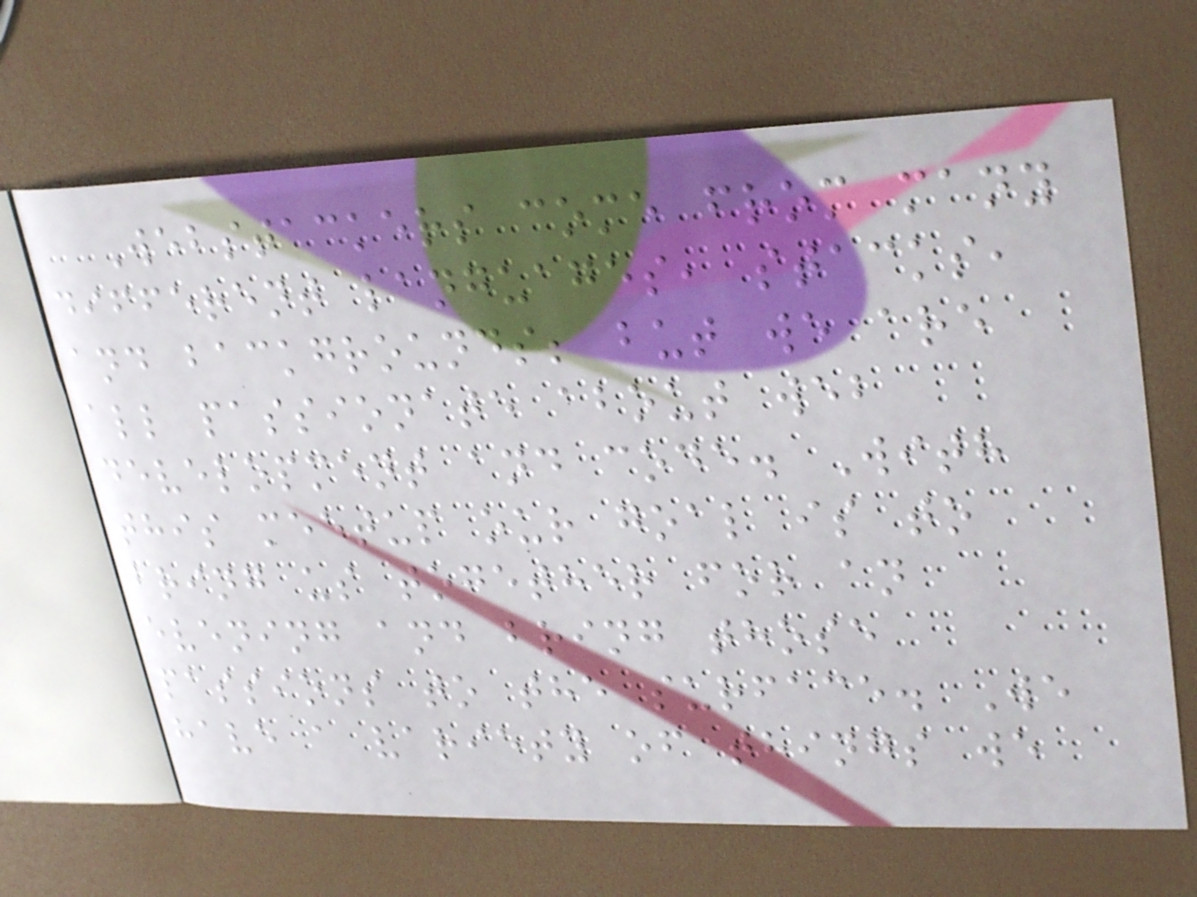Webstackers come from many
different languages, stacks,
and backgrounds; but we are
all passionate about web
development and code. With
this meetup our goal is to
bring us together for an
evening and bring those
passions to the surface. We
have a variety of things we
